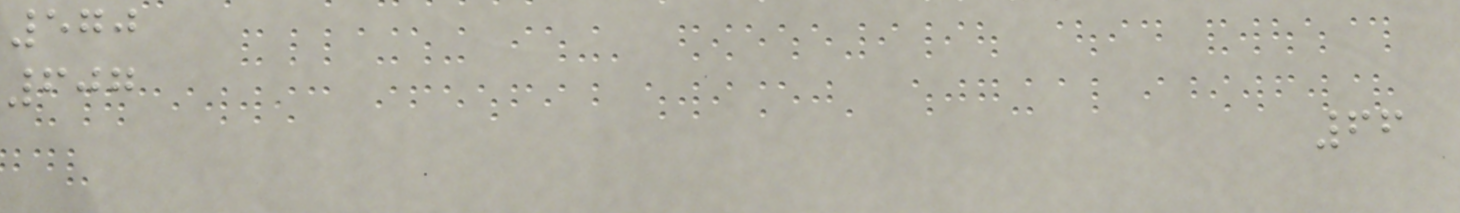570
607
66
